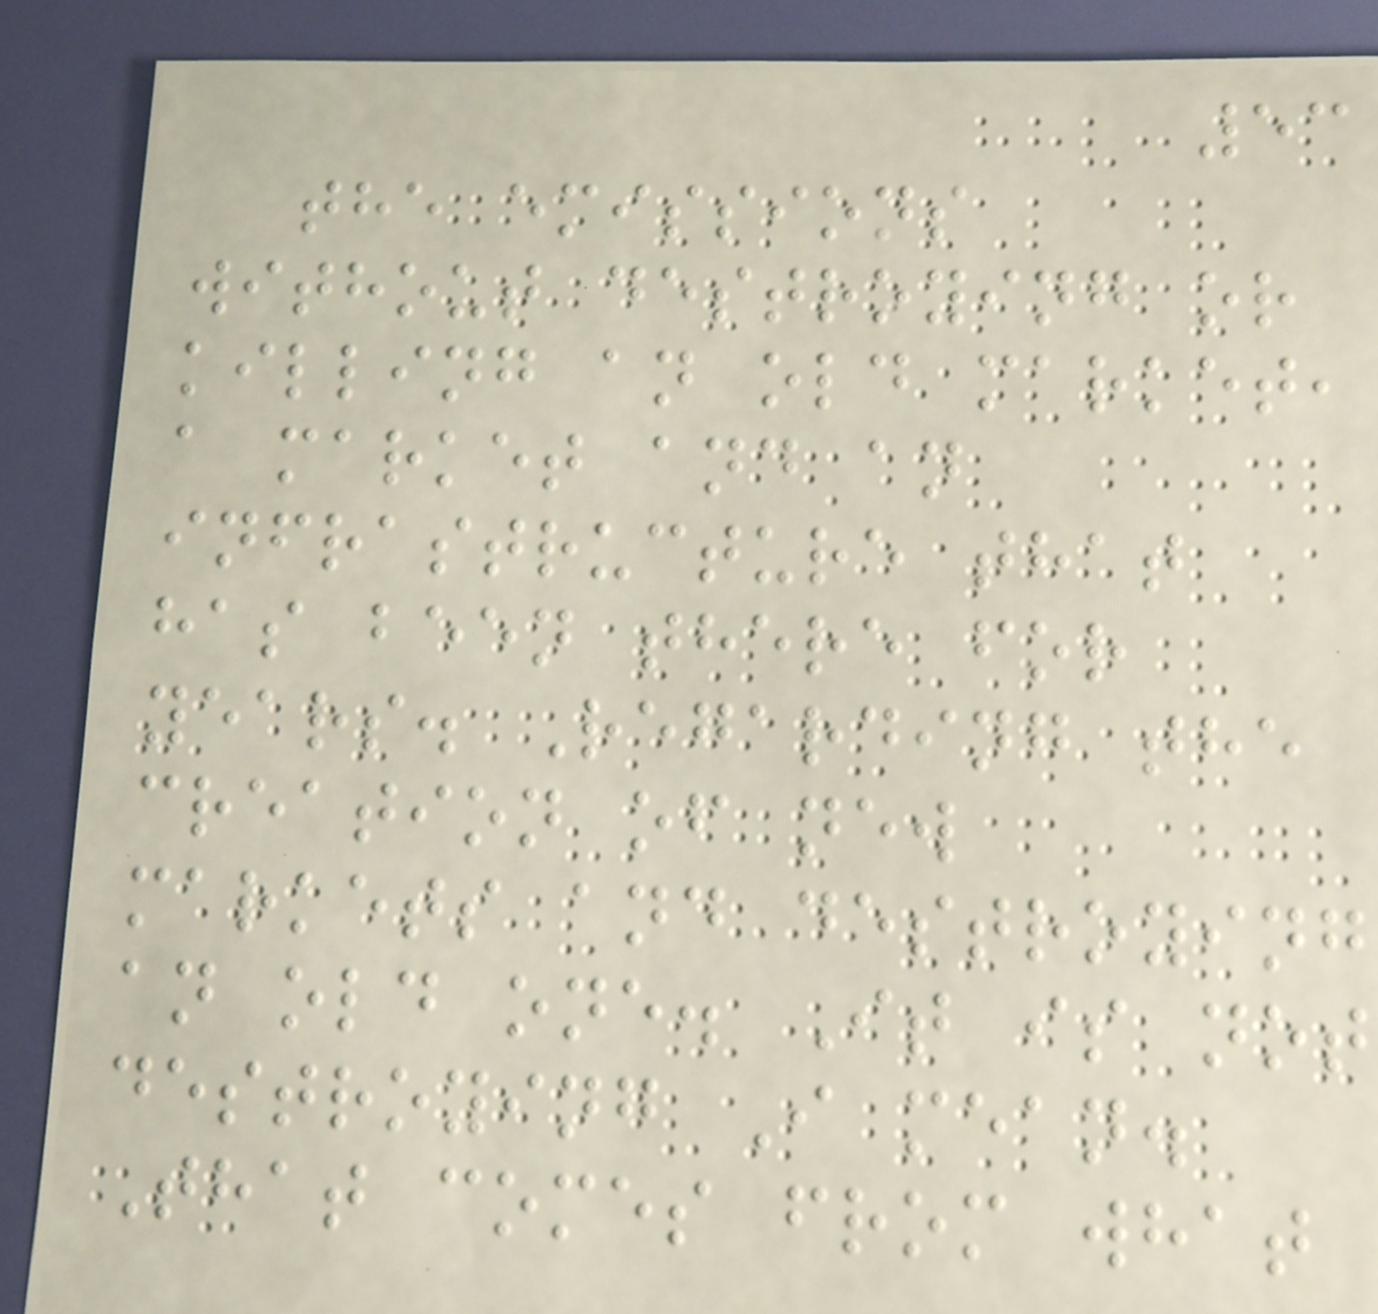53
the emissions
without destroying or
killing an old market,
a market and an
infrastructure that
has been there for
years. Regarding the
creation of new
markets and destroying
an old one. It is not
destroying I mean.
That comes from what
